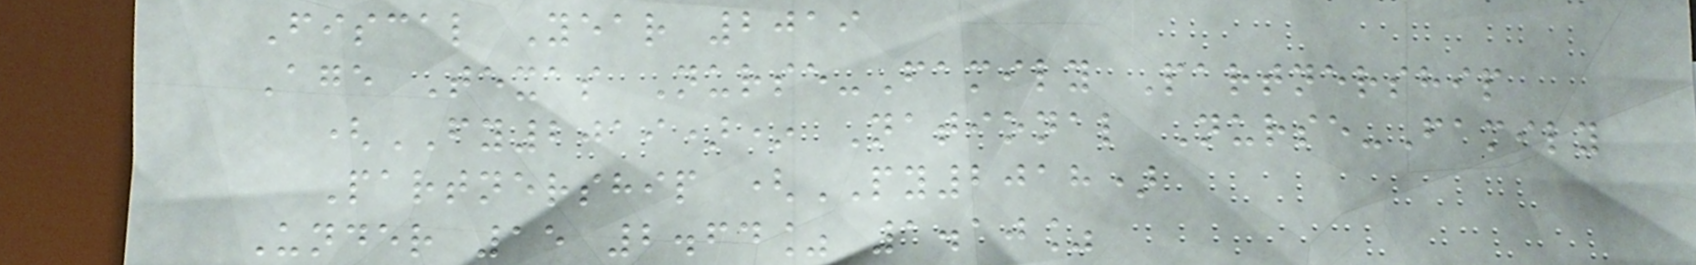Fiscal Year 2019
Age Texas Nurse-Family Partnership
(FY2019)* National Nurse-Family
Partnership (PY2018)
Under 15 2.64% 1.10%
